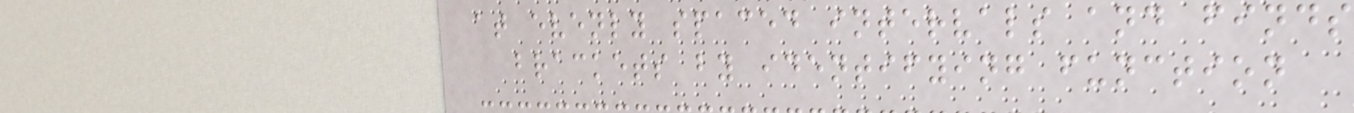at evenly spaced intervals and finds
brackets by identifying function
